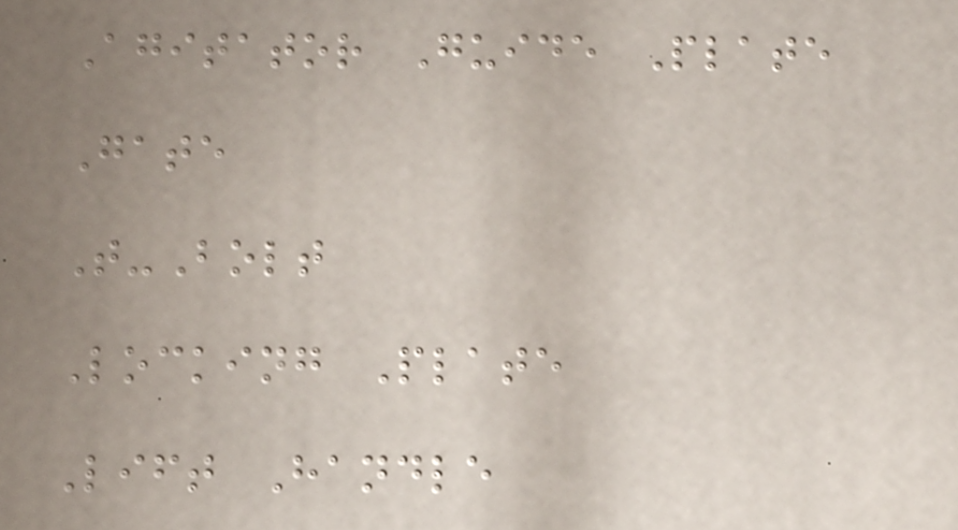Agitator Guide Plate
Gate
T-Bolt
Locking Plate
Lift Handle
